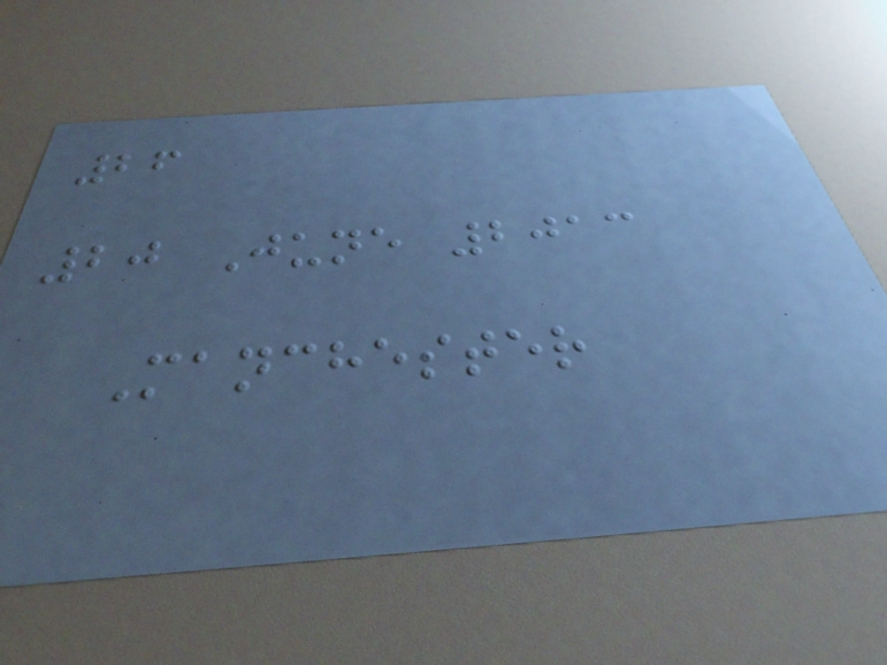26
20 June 2013
Manchester
